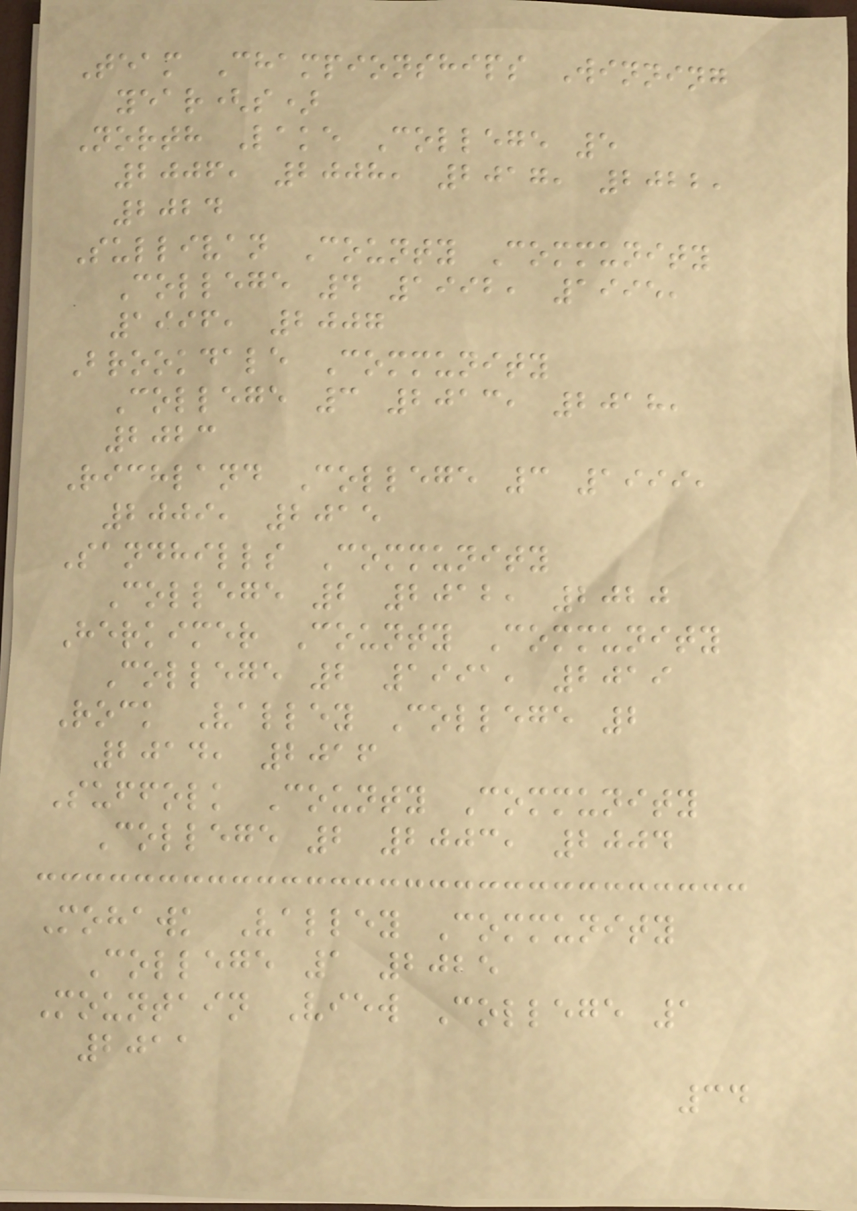Team Championships Winning
year(s)
North Lake College 5
2006, 2008, 2017, 2022,
2024
Sullivan County Community
College 4 1992, 1995,
1996, 2007
Brookdale Community
College 3 2013, 2018,
2023
Richland College 3 1999,
2009, 2015
Sandhills Community
College 2 2012, 2020
Herkimer County Community
College 2 1991, 2019
Rock Valley College 2
2014, 2016
Suffolk County Community
College 2 2003, 2004
Mohawk Valley Community
College 1 2025
Mountain View College 1
2011
34
